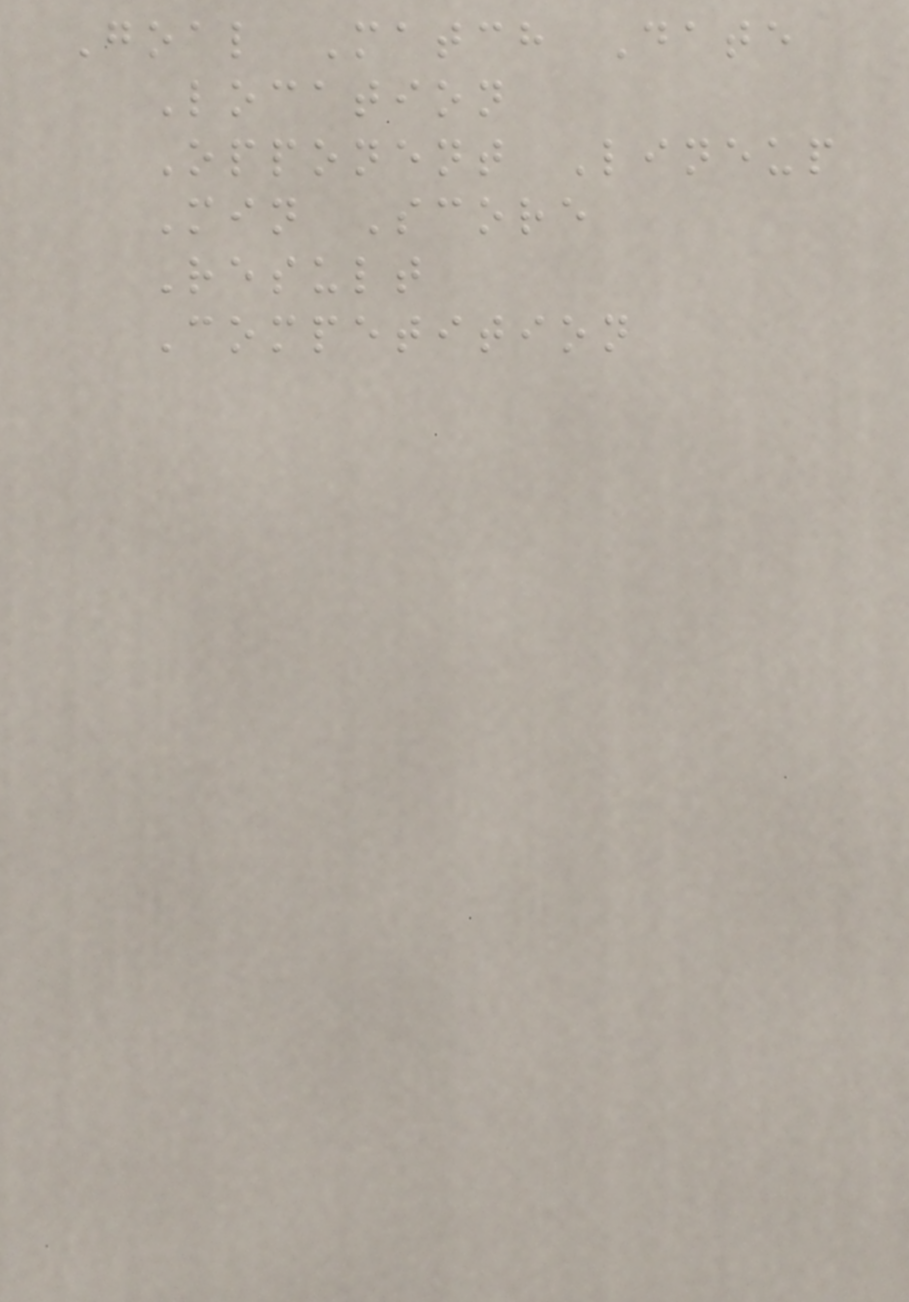Goal Match Date
Location
Opponent Lineup
Min Score
Result
Competition
